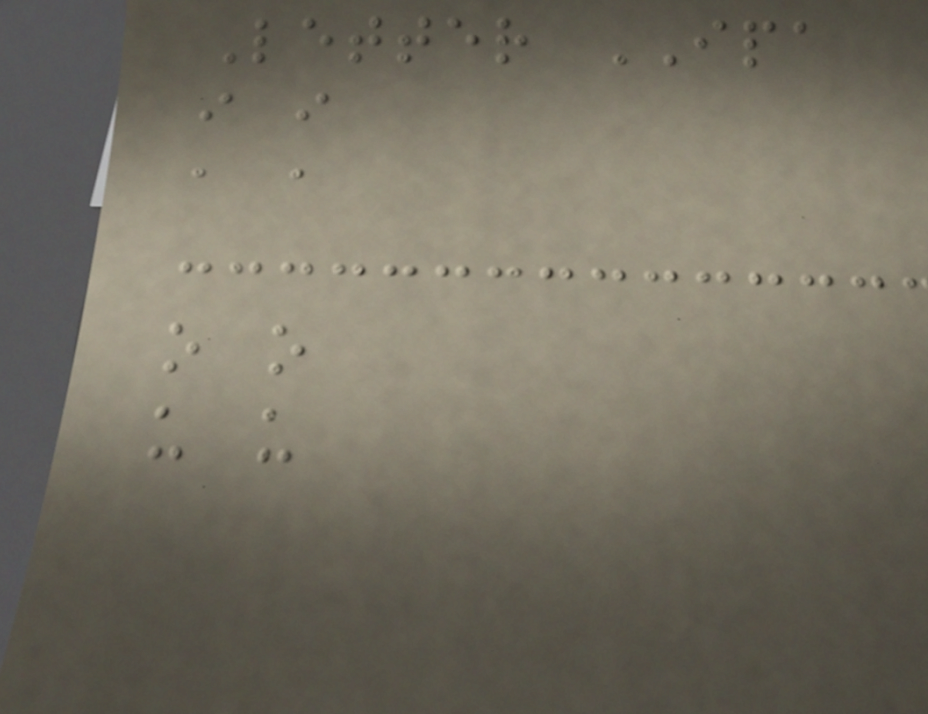Letter IPA
i i
a a
o o
u u
